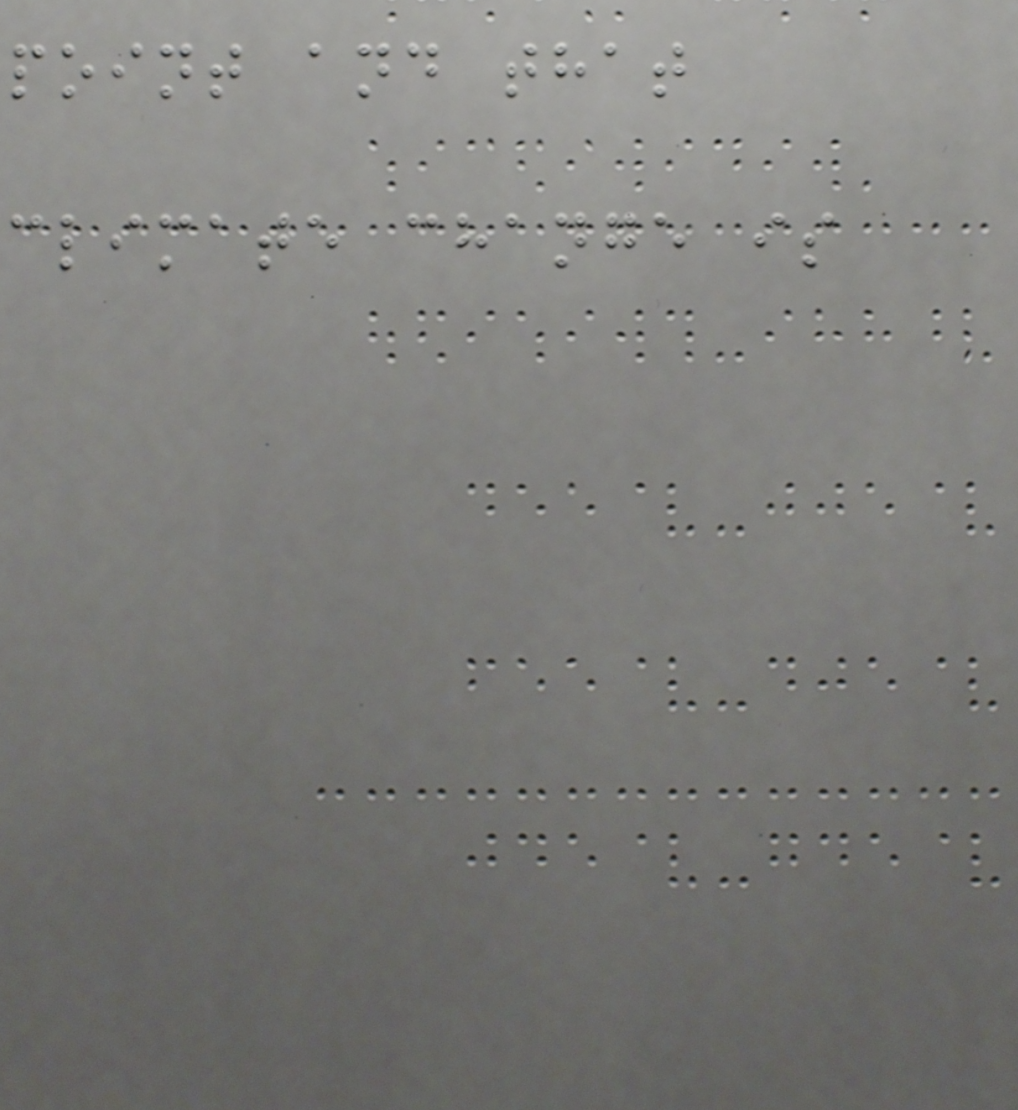point and that
climate change is
